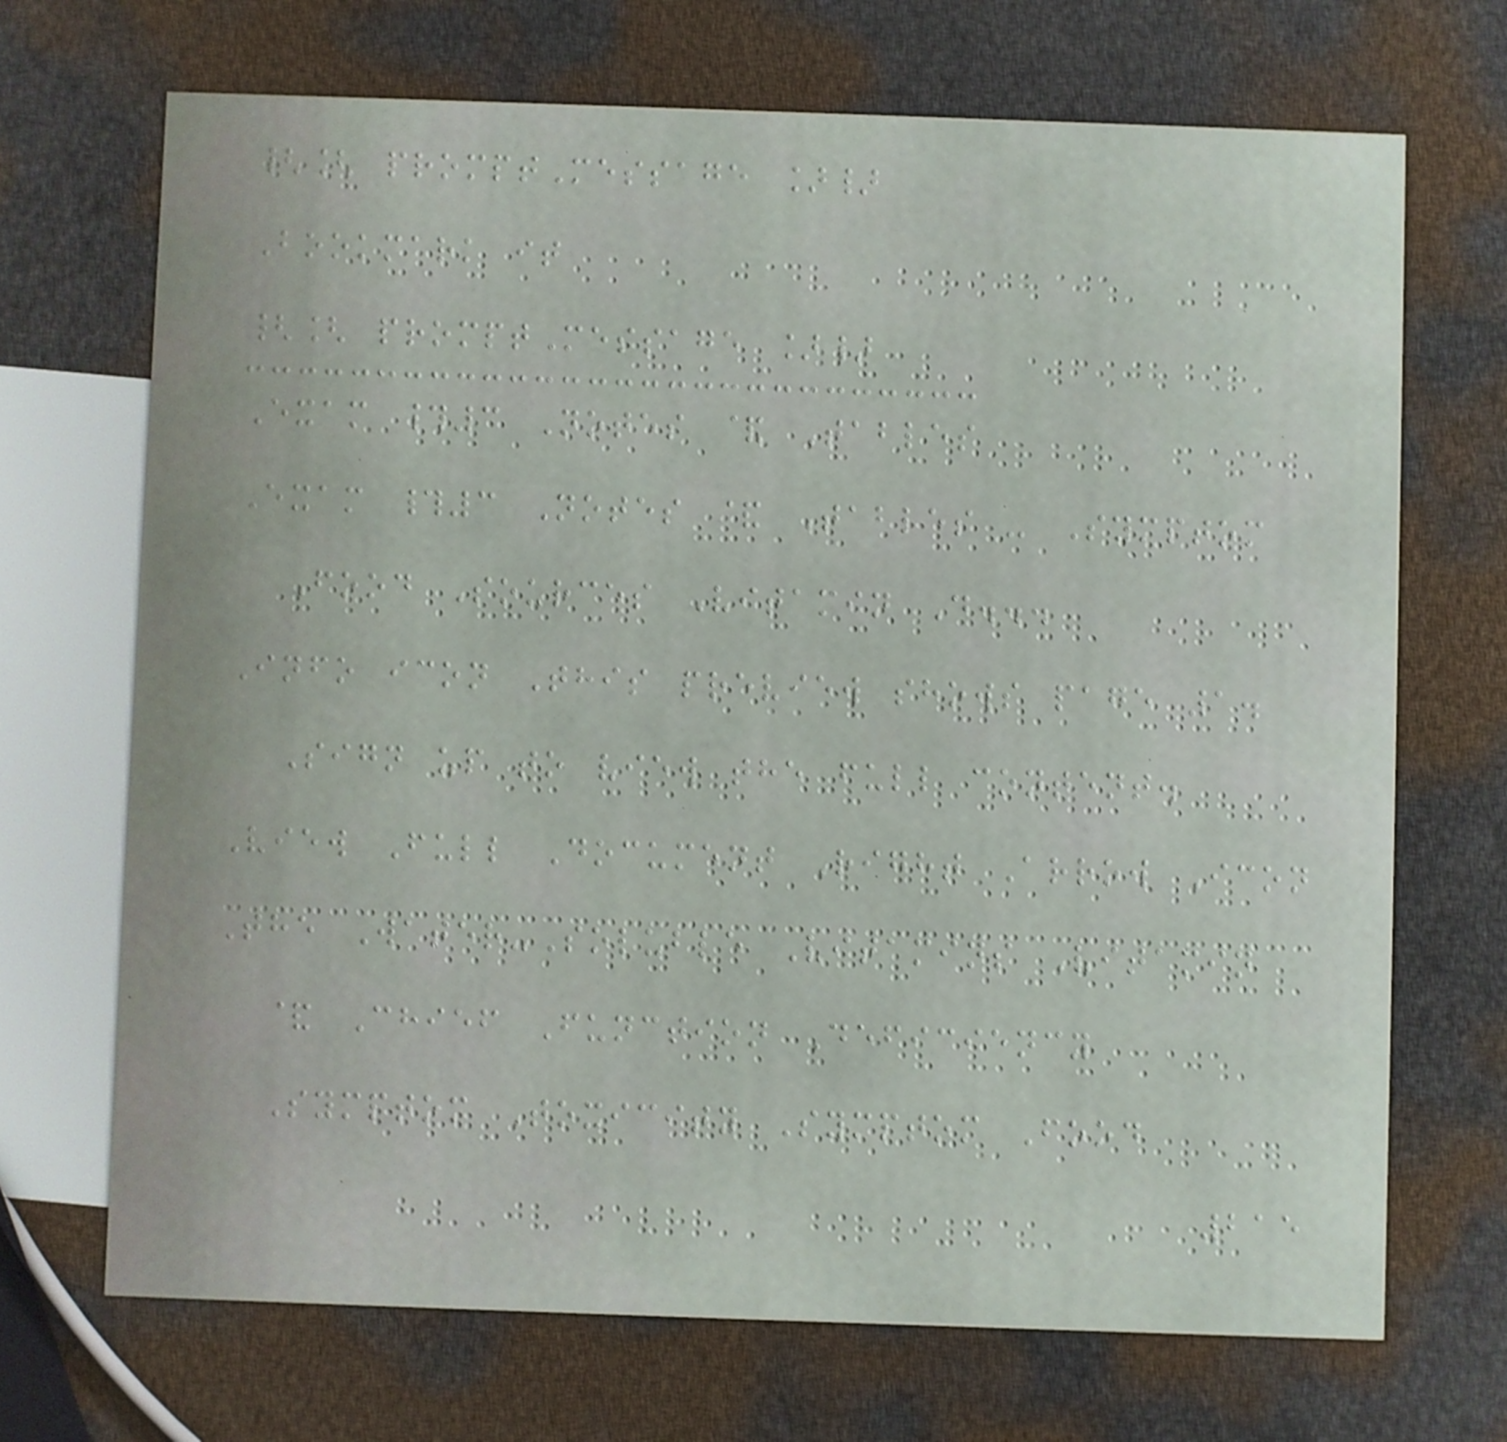{[ promptMessage ]}
Bookmark it
{[ promptMessage ]}
Exam #3 Notes & Tables
Exam #3 Notes & Tables - Symptom
Food Sources Vitamin D...
Info icon This preview shows page 1.
Sign up to view the full content.
View Full Document Right Arrow Icon
The Water-Soluble Vitamins Vitamin
& Chief Function Deficiency
Symptom Toxicity Symptom Food
215
